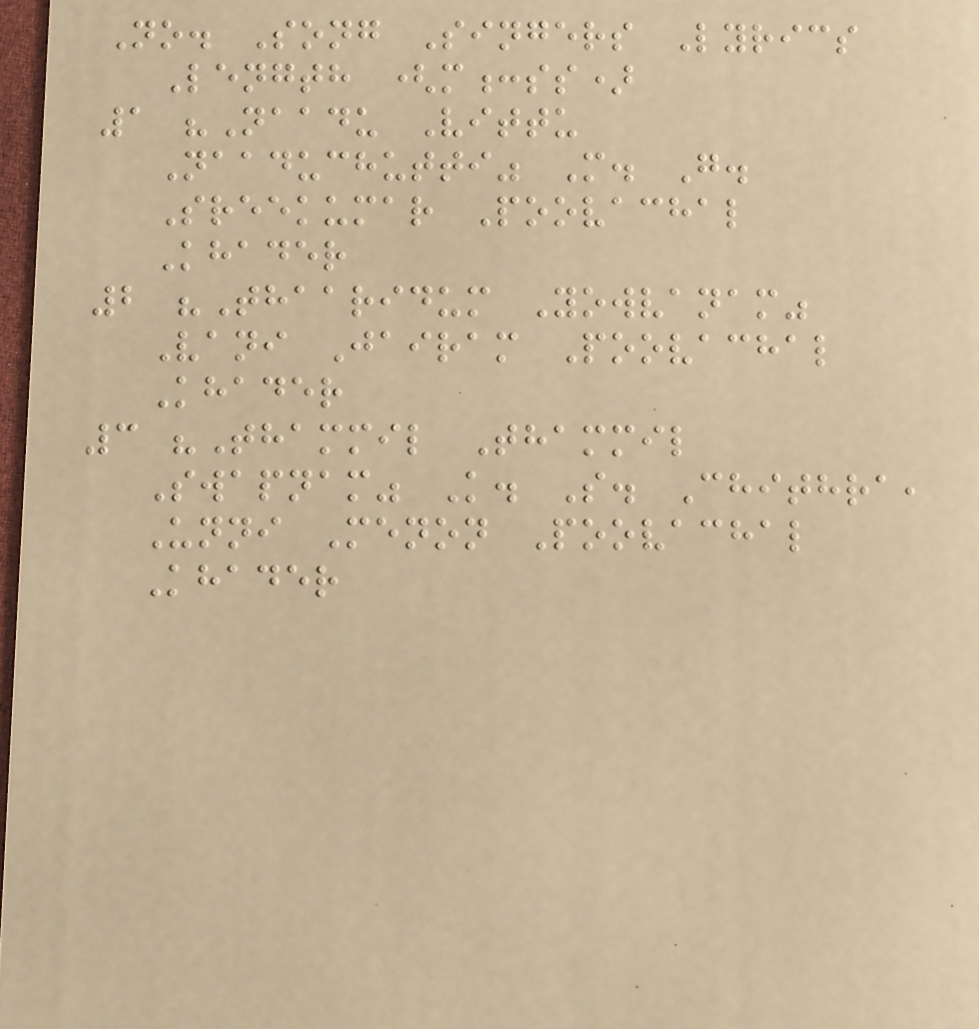No. Song Singers Lyrics
Length (m:ss)
1 "Naadu Vittu
Naaduchutti" M. G.
Sreekumar Poovachal
Khader
2 "Thaaridum Yowvanam"
Vani Jairam Poovachal
Khader
3 "Thammil Thammil
Swapnam" K. S. Chithra,
Unni Menon Poovachal
Khader
